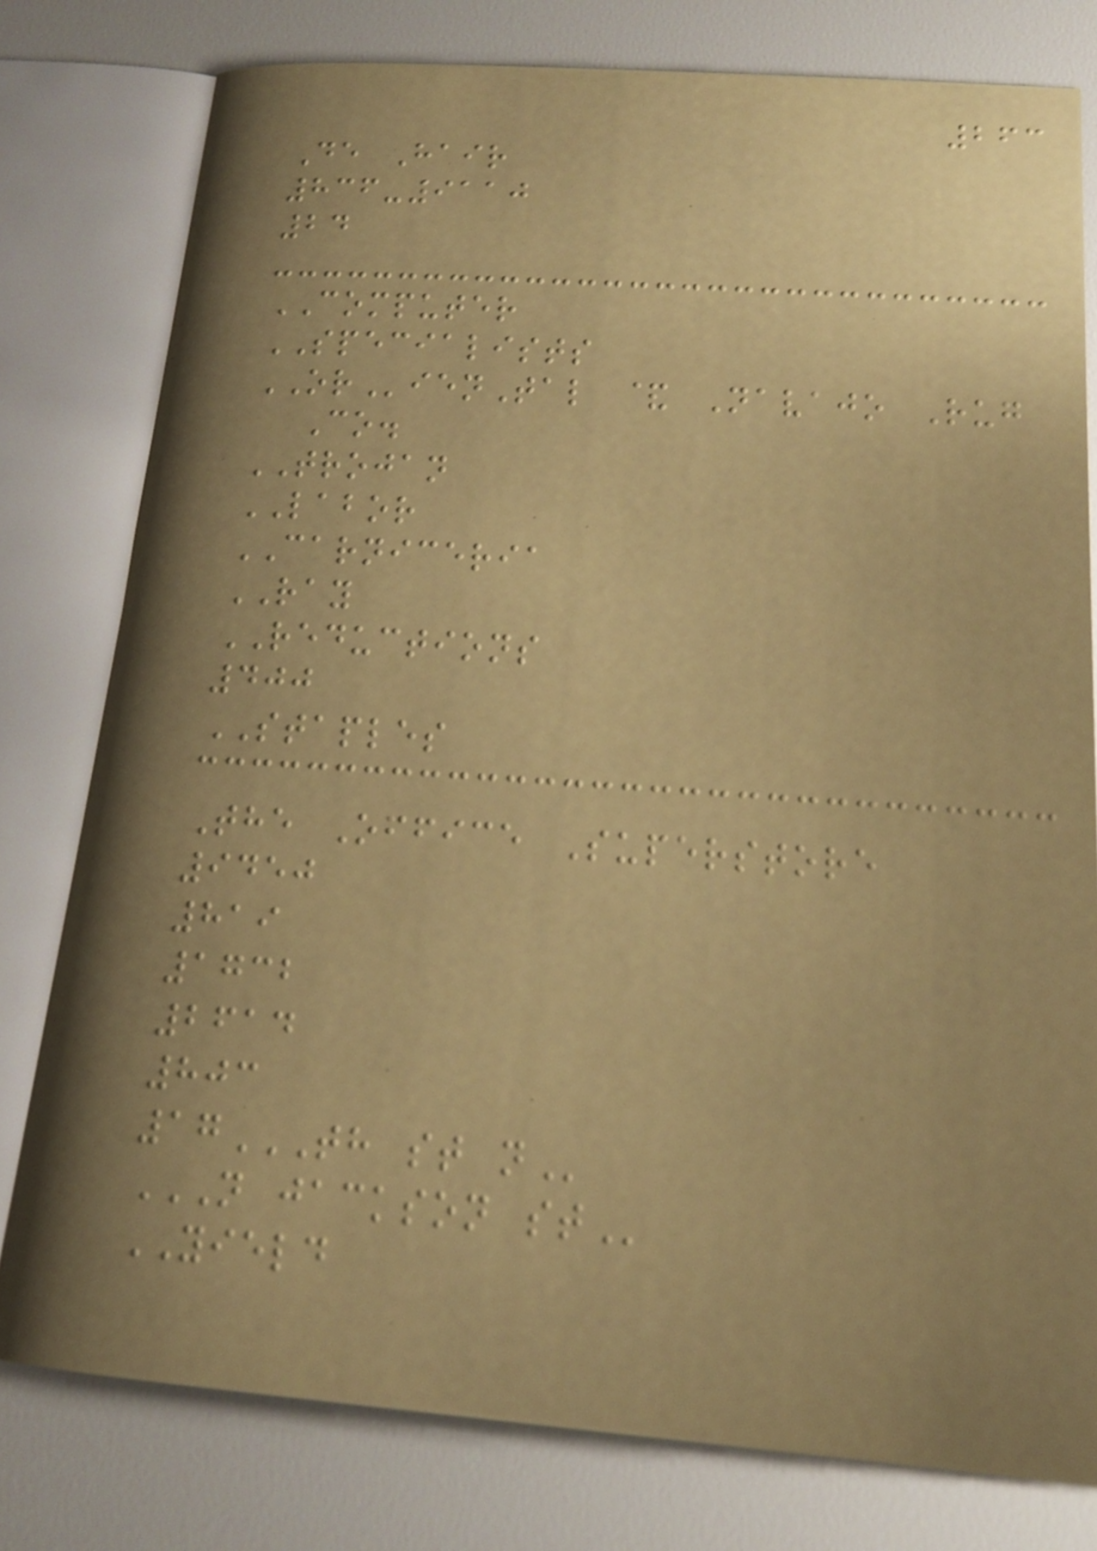263
De Hair
836-9110
24
COMPUTER
SPECIALISTS
ORienTal & Navajo Rug
Co.
TROJAN
LABOR
CARNICERIA
RAY
REDUCTIONS
400
STAPLES
The Office Superstore
9450
819
1732
2614
803
17TH ST N
N JACKSON ST
YIELD
